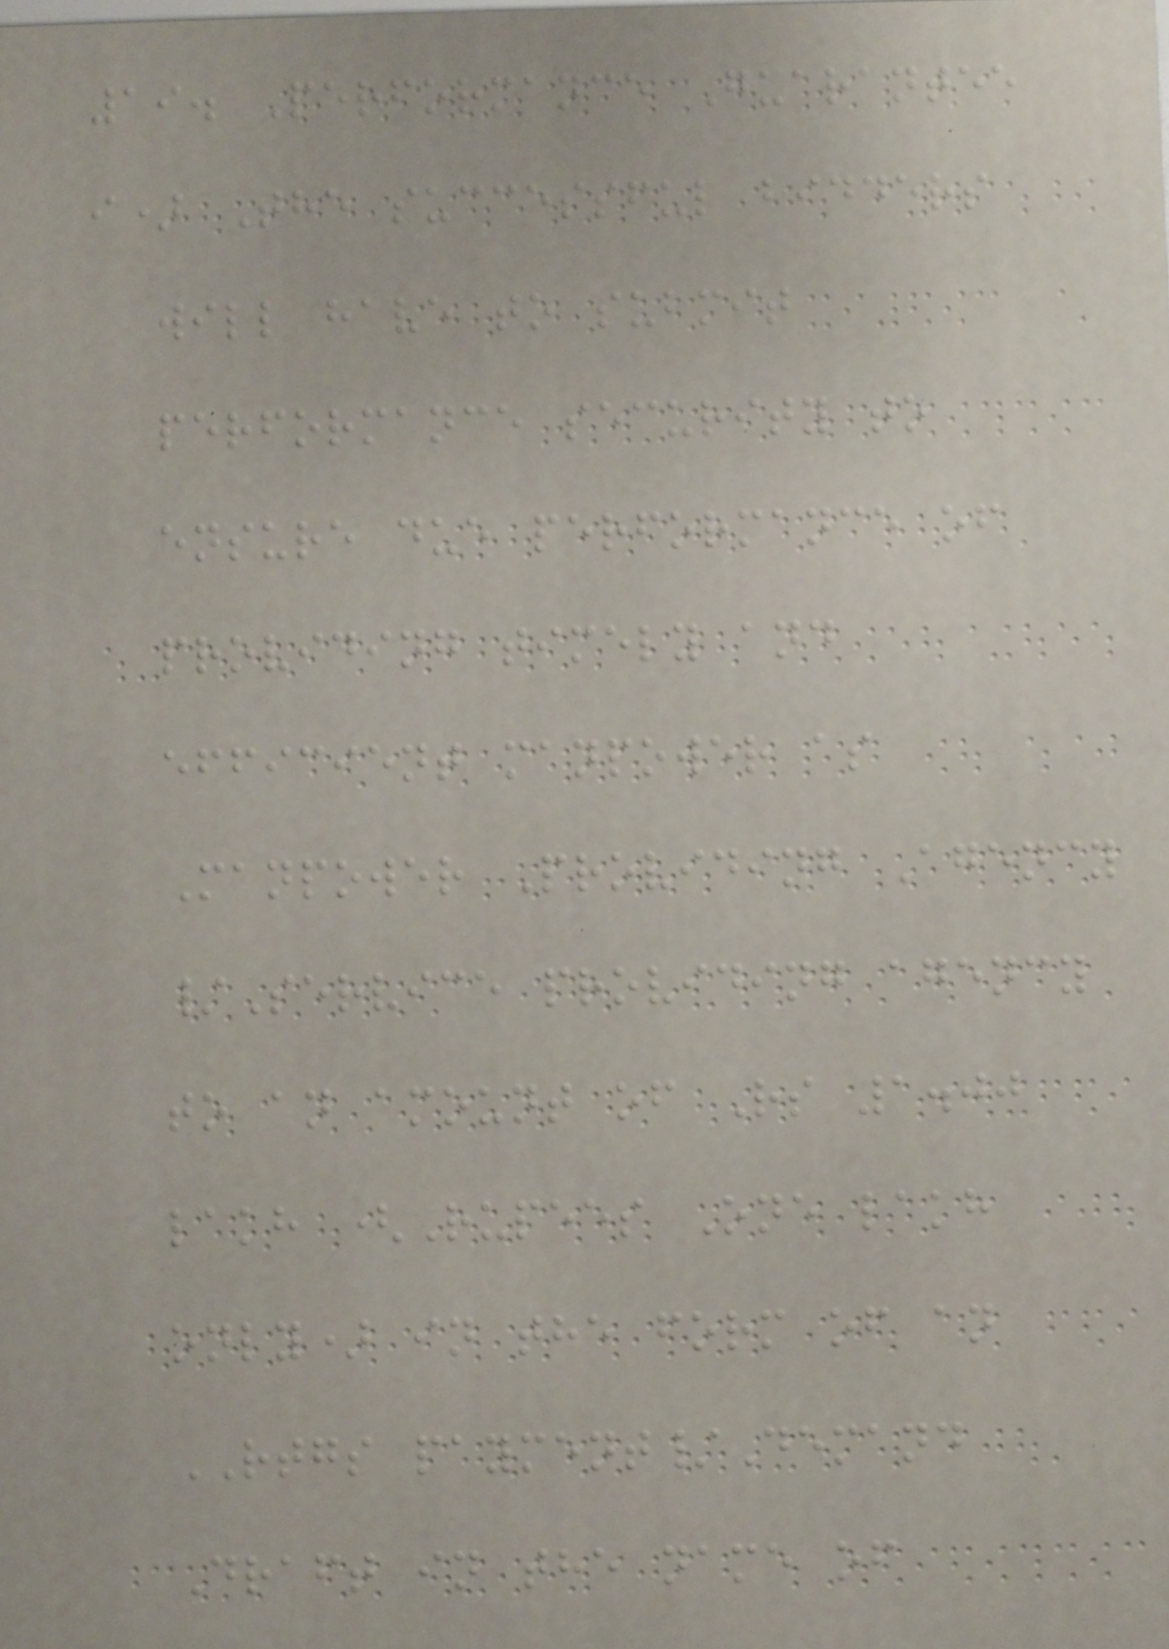19. Performance Guarantee
i) The successful bidders
will have to submit
performance security to
ensure due performance of
providing timely and
efficient manpower as
Manpower Providing Agency
/Service providing agency
to an amount of Rs 1.00
lakh (Rupees One lakh
only) in the form of an
RTGS payment/Demand
Draft in the name of
